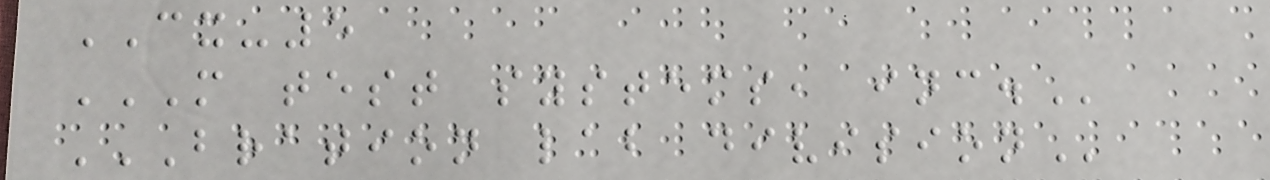CX-5
M TEST SYSTEMS, INC.
BRATION LAB DIVISION
